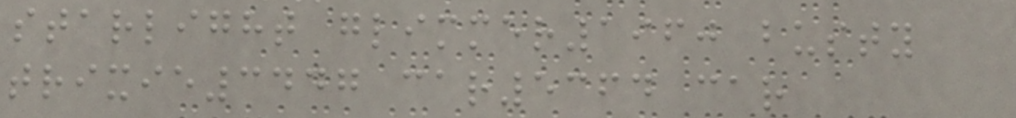starlight glimmer1960 busty
trixie3447 car5364 car
